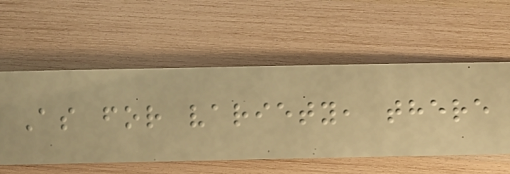As for variety, there
